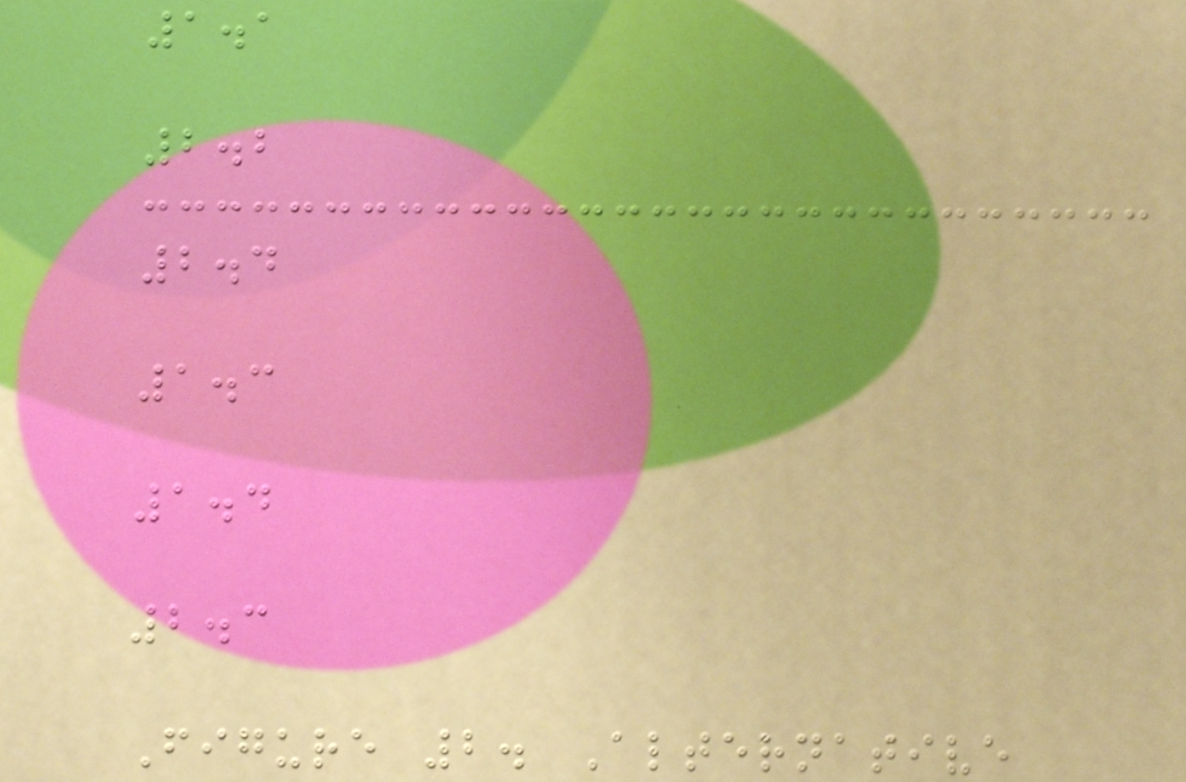1.1
2.2
2.4
1.3
1.4
2.3
Figure 2. Alternative
